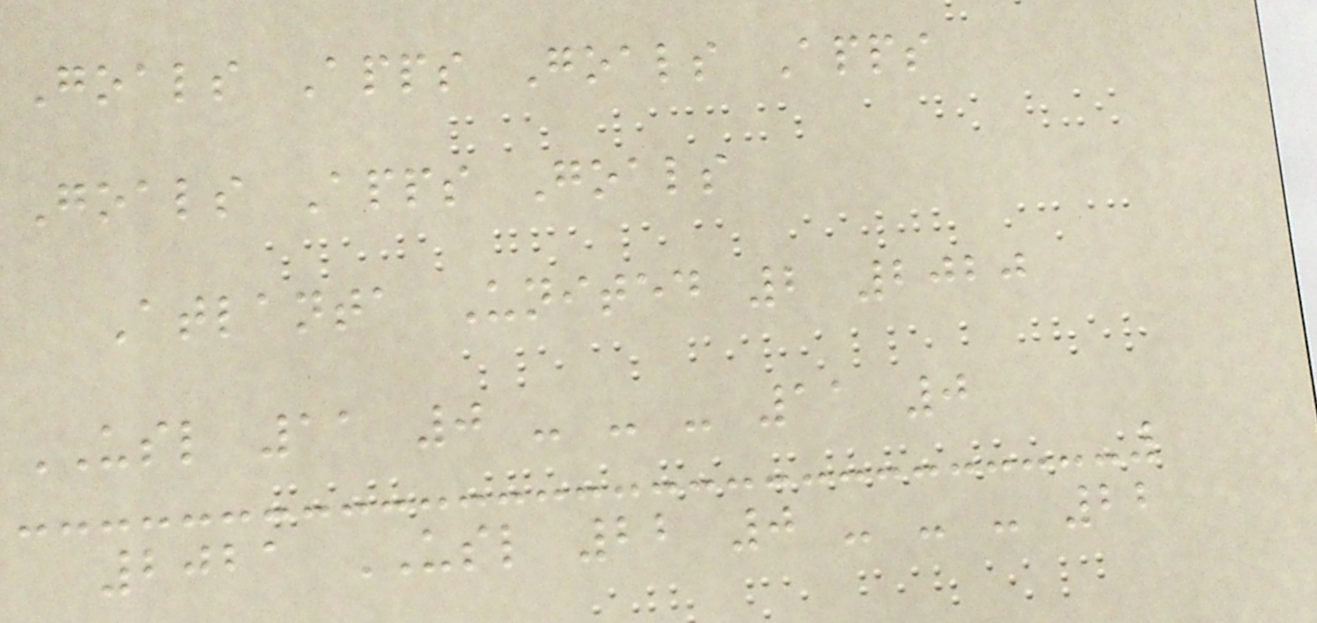Goals Apps Goals Apps
Goals Apps Goals
Atlanta United 2 2020
USL 11 0 - - - 11 0
2021 USL 22 0 - - - 22
